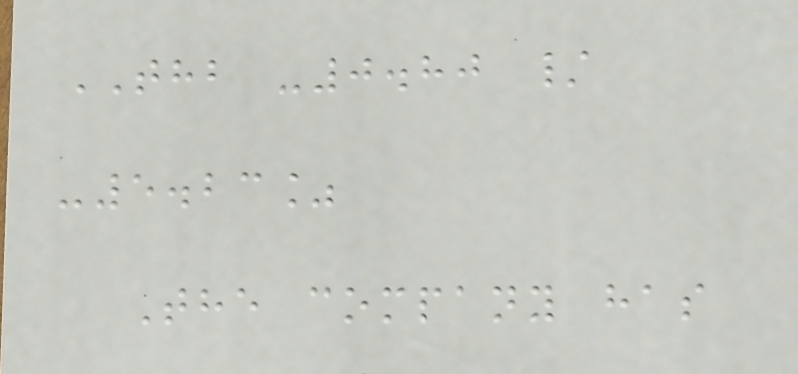THB -0.80 /
-5.23%
The company has
